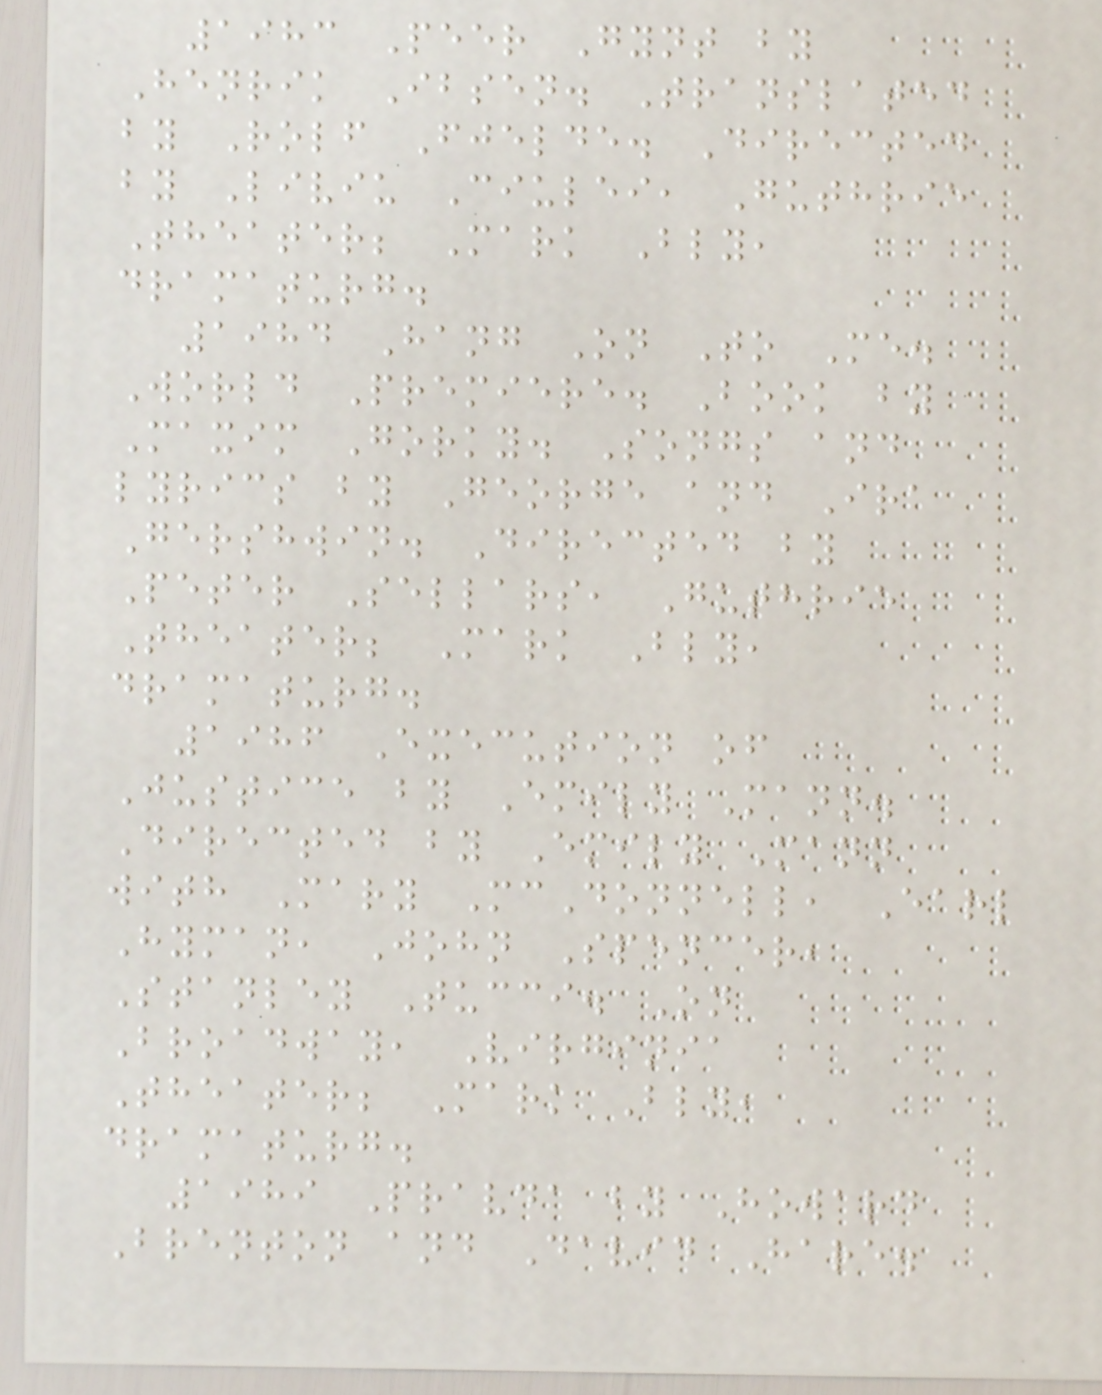1983 Peer Gynt by
Henrik Ibsen. Translated
by Rolf Fjelde. Directed
by Liviu Ciulei, Guthrie
Theater; Mark Bly,
dramaturg.
1984 Hang On To Me.
World Premiere. Book by
Maxim Gorky. Songs and
lyrics by George and Ira
Gershwin. Directed by
Peter Sellars, Guthrie
Theater; Mark Bly,
dramaturg.
1986 Execution of
Justice by Emily Mann.
Directed by Emily Mann
with Mary McDonnell, Earl
Hyman, John Spencer,
Stanley Tucci. On
Broadway, Virginia
Theater; Mark Bly,
dramaturg.
1989 Pravda by Howard
Brenton and David Hare.
